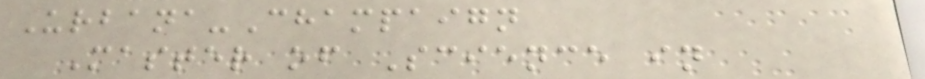Urbana-Champaign
Master of Science in
